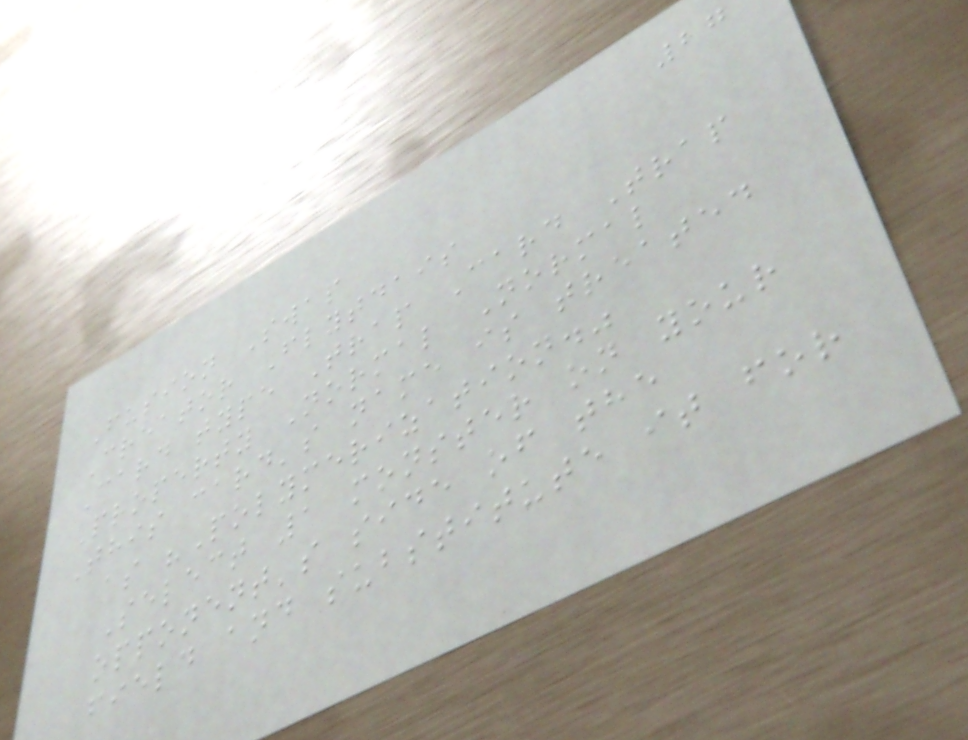27
Fusion Swap
Creator Flytdais
Card type Trap Card Trap
Property Normal Normal
This card's name is treated
as "Polymerization."
Select 1 monster on your
opponent's side of the
field and substitute it for
